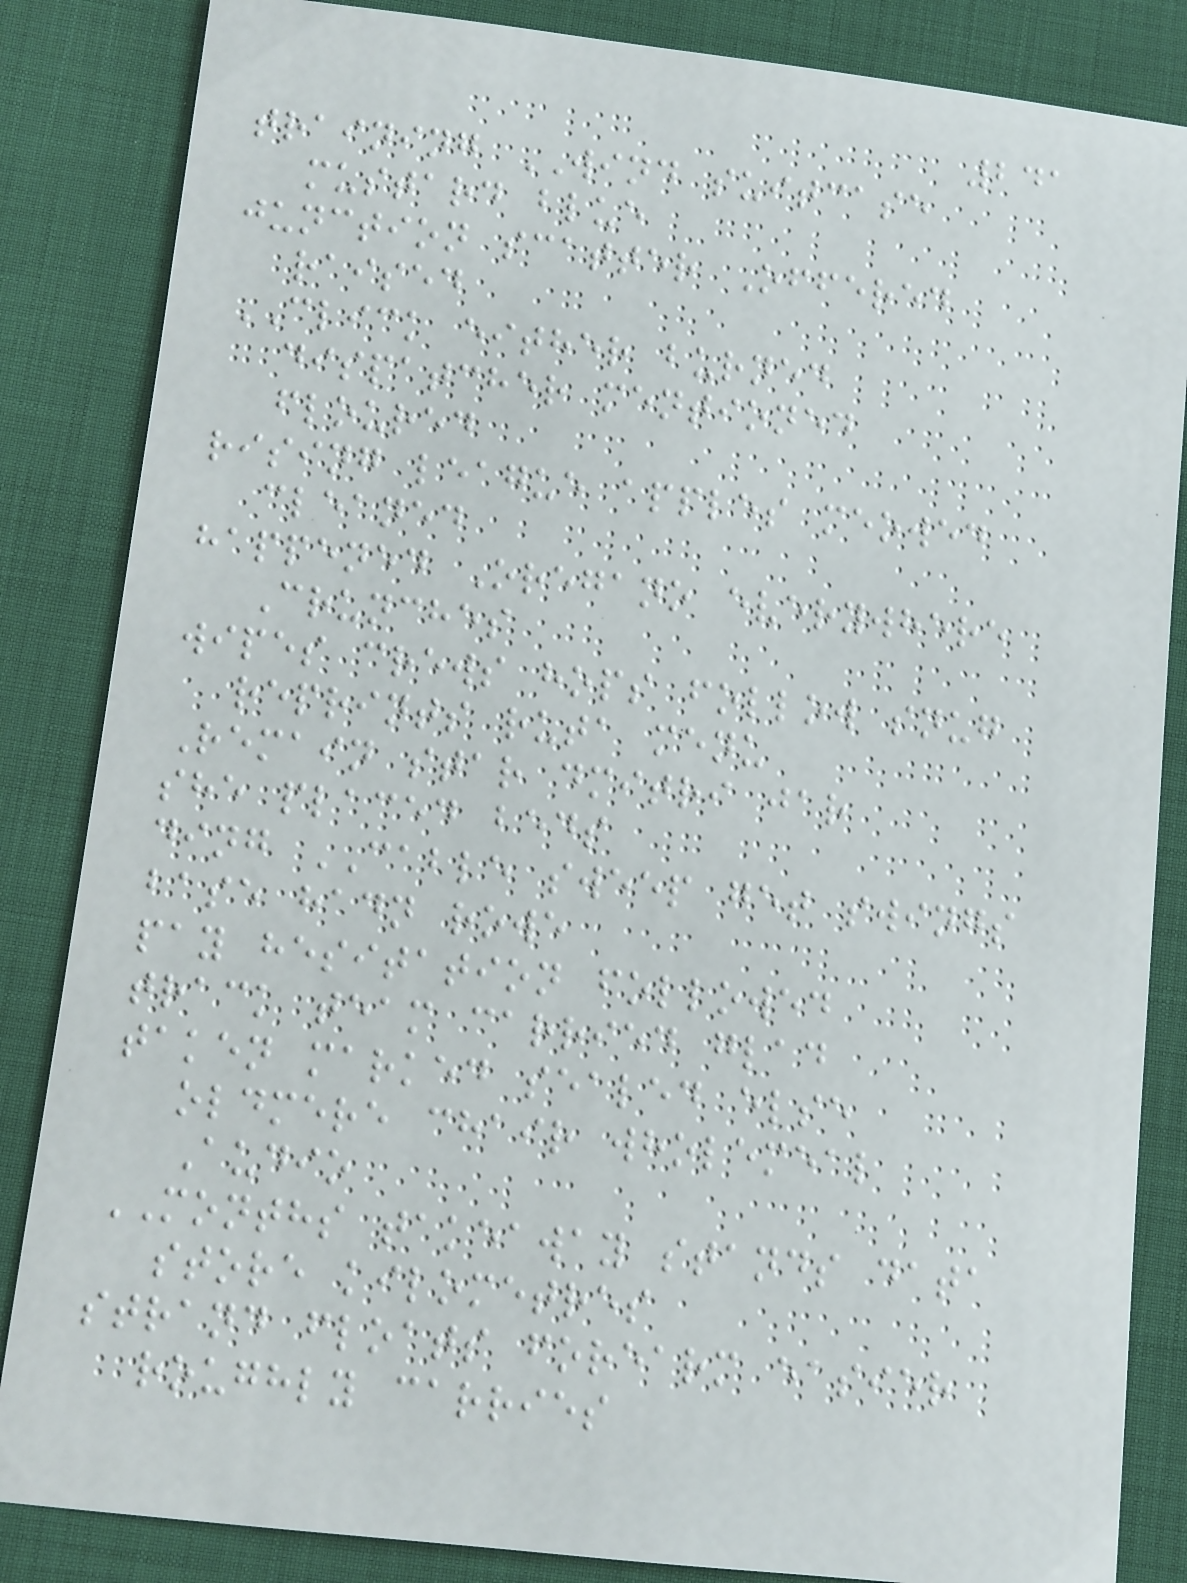241
training WIND suitcase
mustard blue
junction scatter Offered
raised
CLICK either burned
dispatcher mentioned
floured
rising league apples meowed
cleaned
happened Oregano everywhere
Crunches
wipes crews hops follow snug
reprints ruta menu
Remain star dmitri jar
she placed beds
ding CABLE sweep get swings
base hadn rowe
pay hesitation followed
track team carried glad
taken marked sealed else
oldmere chair wholemeal
Audio
MONTHS takeaway stands data
store kilometres
strand floats forearm easier
roughly carries
